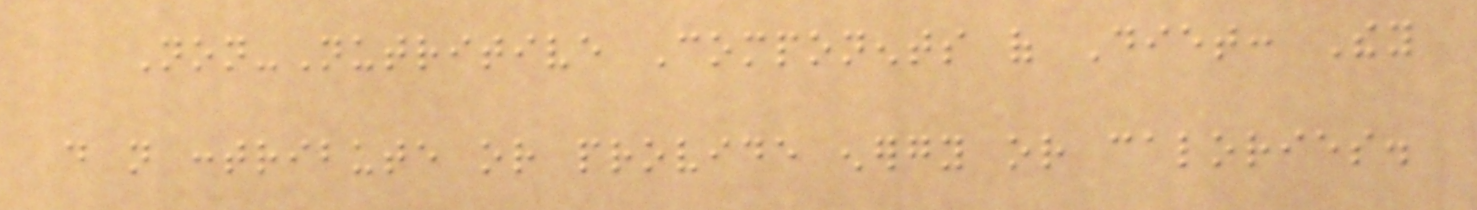Non-Nutritive Components of Diet: They
do not contribute or provide energy or calories.
